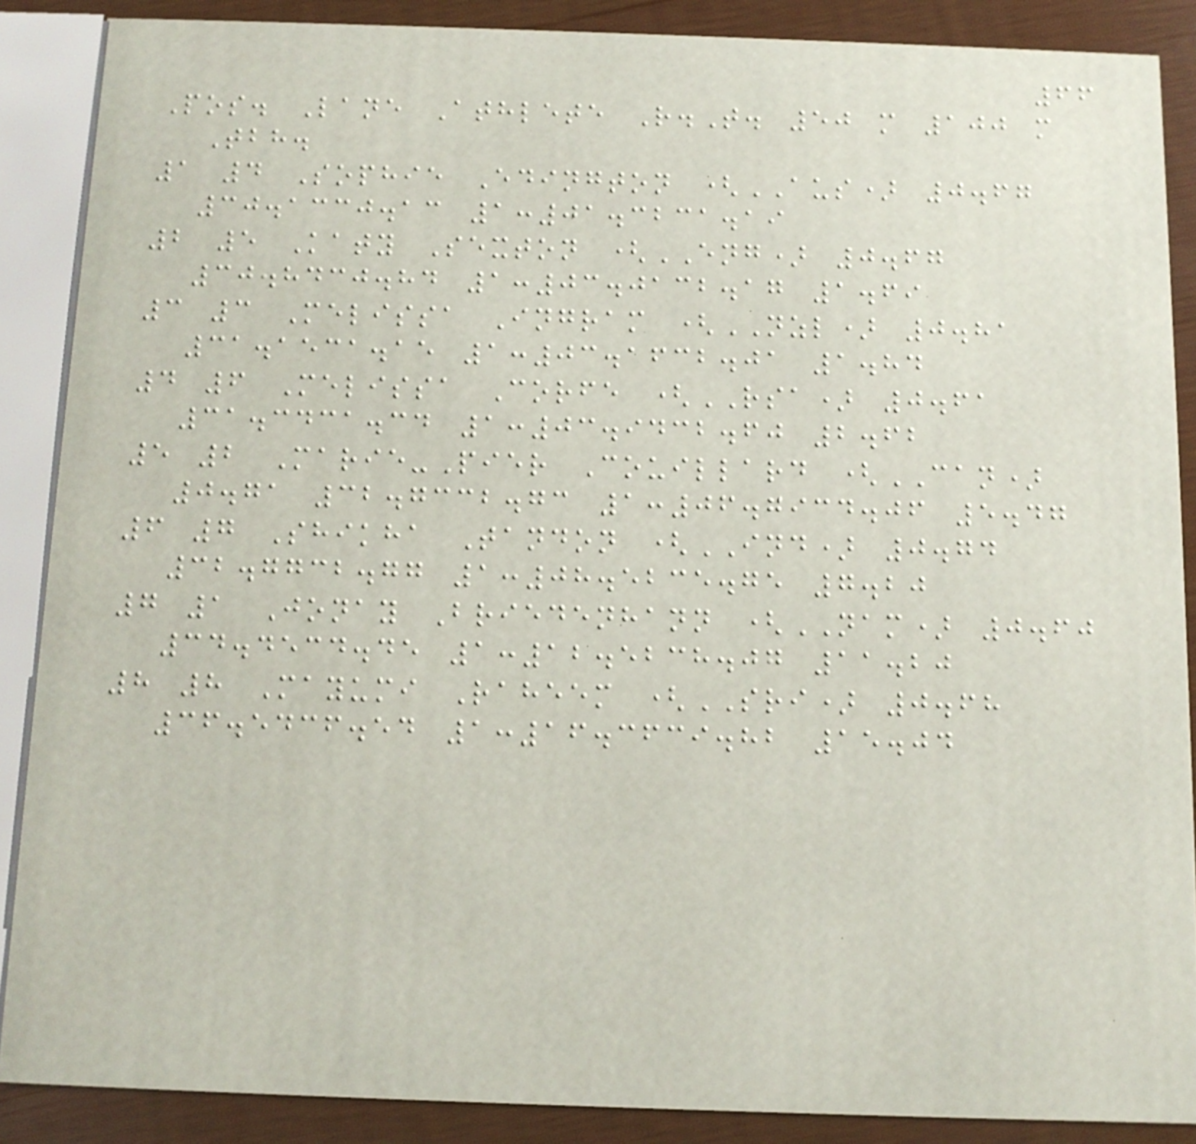66
Pos. Lane Athlete R.T. 50 m 100 m
Tbh.
1 4 Sophie Edington (AUS) 0.67
30.1330.13 1:01.3231.19
2 5 Katy Sexton (ENG) 0.67
30.8430.84 1:03.0132.17 1.69
3 3 Melissa Ingram (NZL) 0.81
31.1531.15 1:03.1632.01 1.84
4 6 Melissa Corfe (RSA) 0.61
31.3431.34 1:03.9432.60 2.62
5 2 Marie-Pier Couillard (CAN)
0.71 32.7332.73 1:06.7934.06 5.47
6 7 Shikha Tandon (IND) 0.74
32.7732.77 1:08.5235.75 7.20
7 1 Jonay Briedenhann (NAM) 0.60
34.4534.45 1:12.5238.07 11.20
8 8 Mayumi Raheem (SRI) 0.68
36.5436.54 1:16.3639.82 15.04
